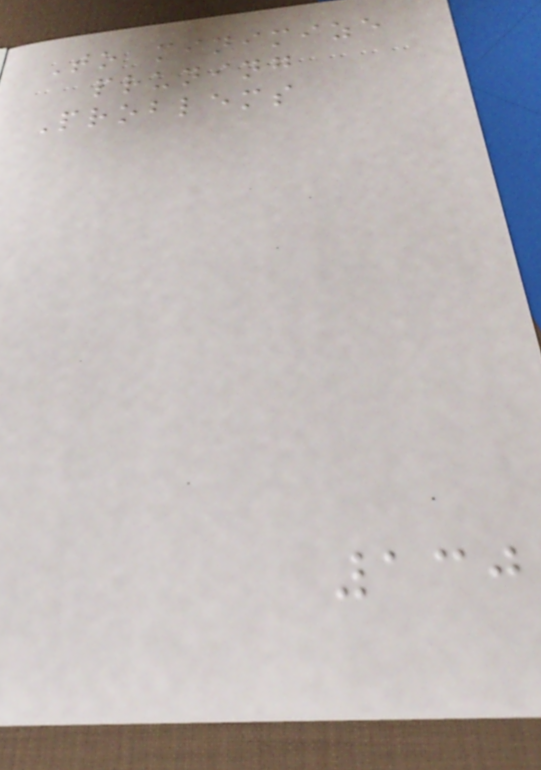To minimize
pruning
Problems
130
